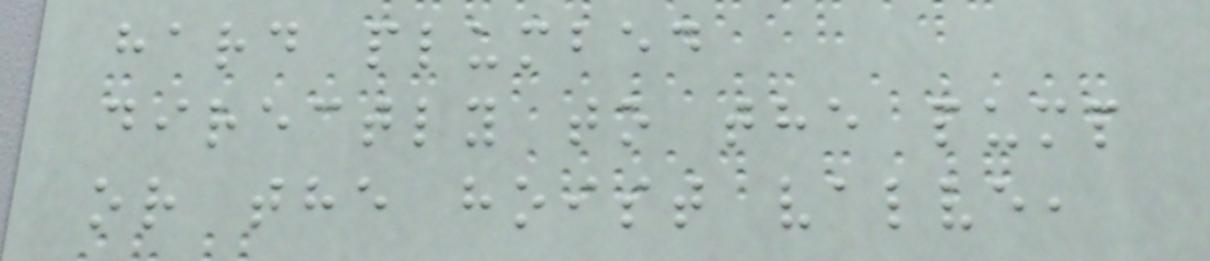hard plumbed
directly to the pump
or the hoist valve,
